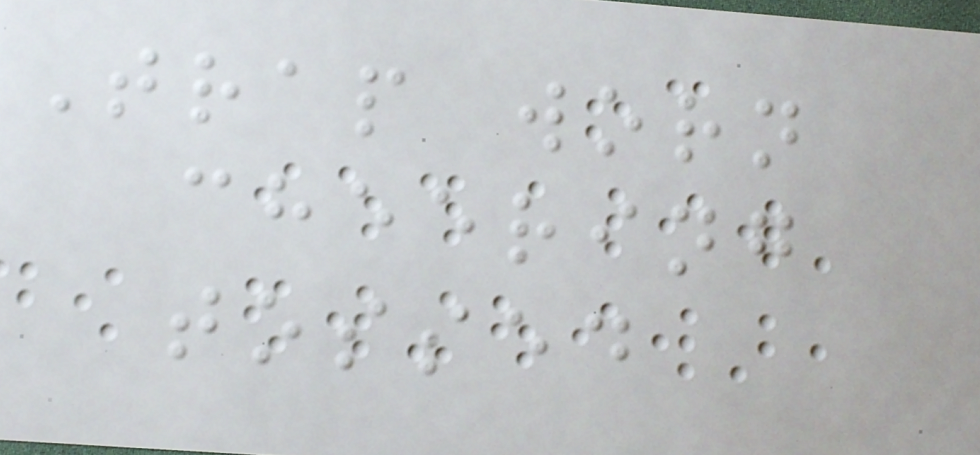Trap worn
cheering
tossed
